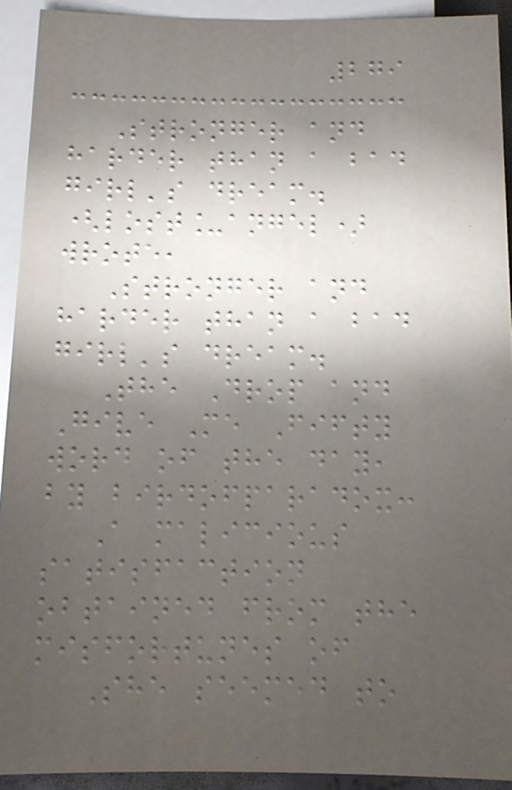279
Stronger and
harder than a bad
girl's dream.
(lost_angel)
wrote,
Stronger and
harder than a bad
girl's dream.
The Drop and
Give Me Fifty
word of the day,
by birdofparadox:
A malicious
satisfaction
obtained from the
misfortunes of
She seemed to
